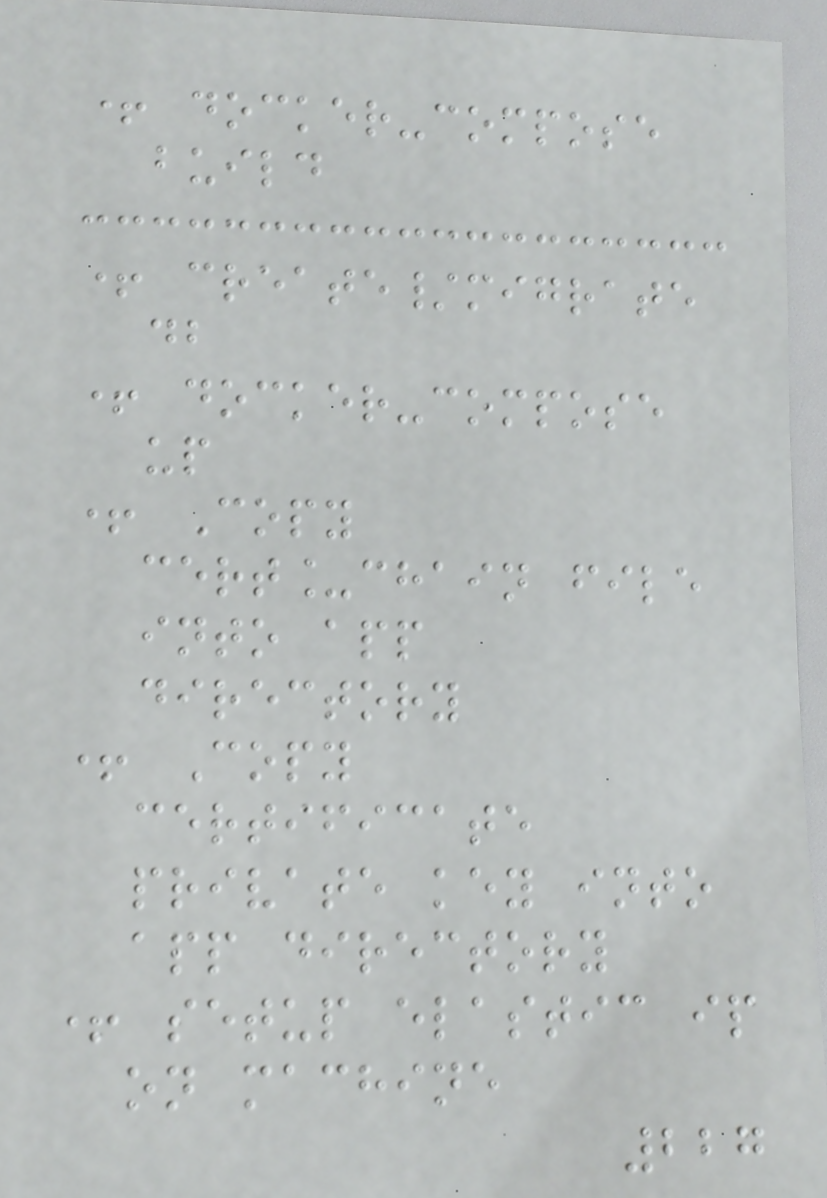+ docker-compose
build
+ create/migrate
db
+ docker-compose
up
+ Copy
cert_chain file
into app
directory
+ Copy
certificate
private key into
app directory
+ setup elastic ip
on machine
227
